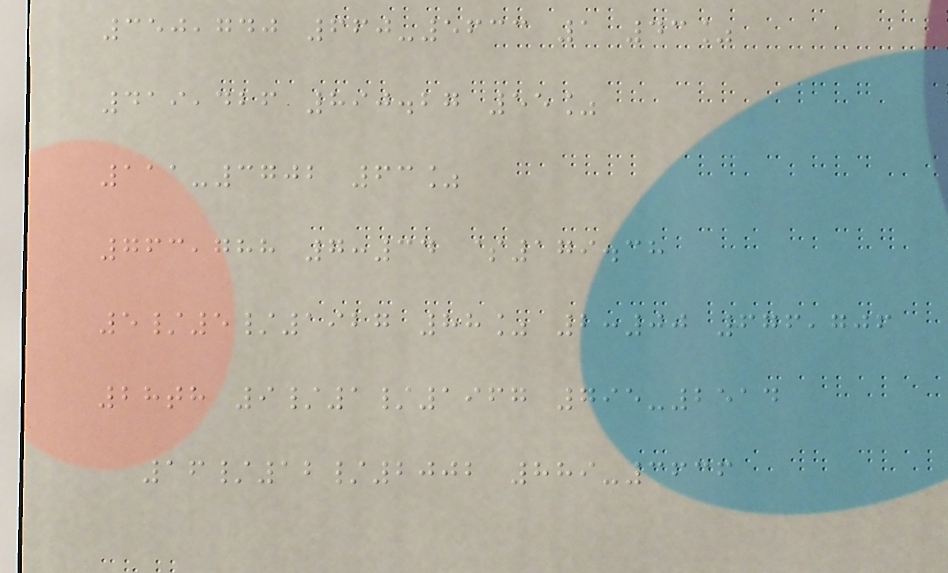350,740 660-5633 1 43%
419,426 890.27 55%
111-3702 63%
763,788 7:34 $179.38
5/5/1927 88% 2:00 676,706
28th 9/1/1967 795-2514
16/12/2002 889-3636
